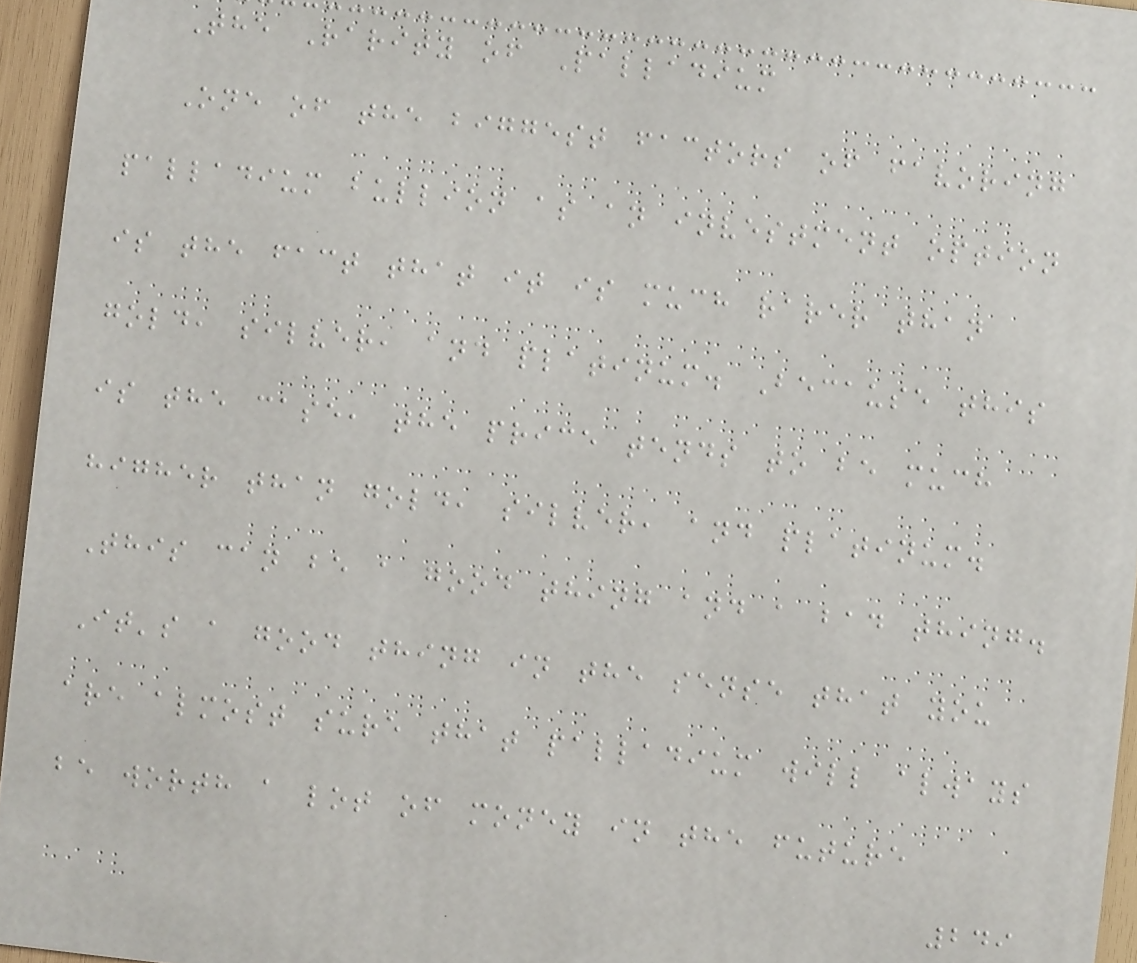The Rarity of Palladium
One of the biggest factors of favoring
palladium bullion as an investment option
is the fact that it is much rarer than
gold, silver, and platinum. Because this
is the case, the price tends to be much
higher than gold, silver, and platinum.
This can be a good thing and a bad thing.
It's a good thing in the sense that you
are almost sure that palladium will always
be worth a lot of money in the future
249
